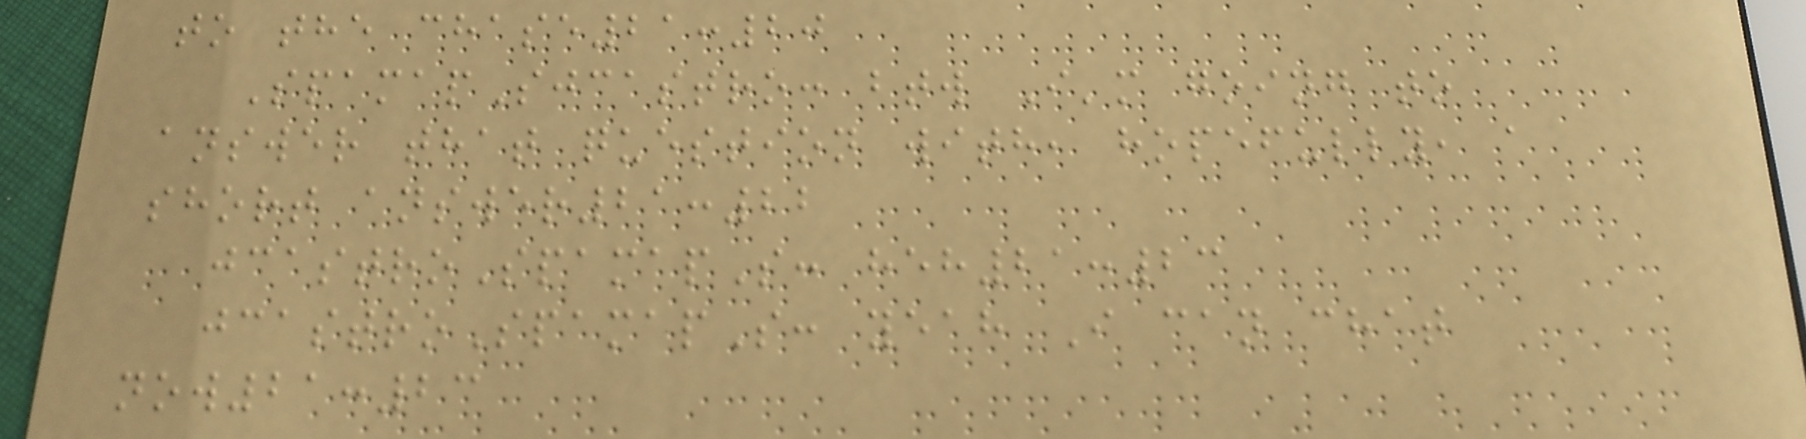to the chase21:20
SpamapSjcastro: btw I'm going to
answer that question with, hopefully, a
short answer21:22
jcastroSpamapS: heh21:23
jcastroSpamapS: yeah I can chat
now21:23
